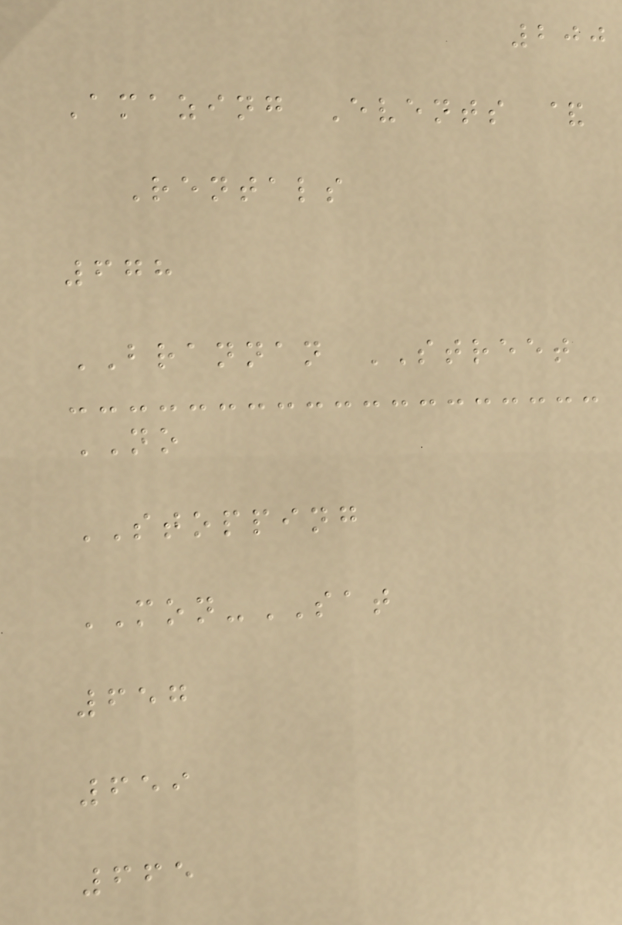200
Amazing Events &
Rentals
678
BRANNAN STREET
NO
STOPPING
MON-SAT
657
659
665
